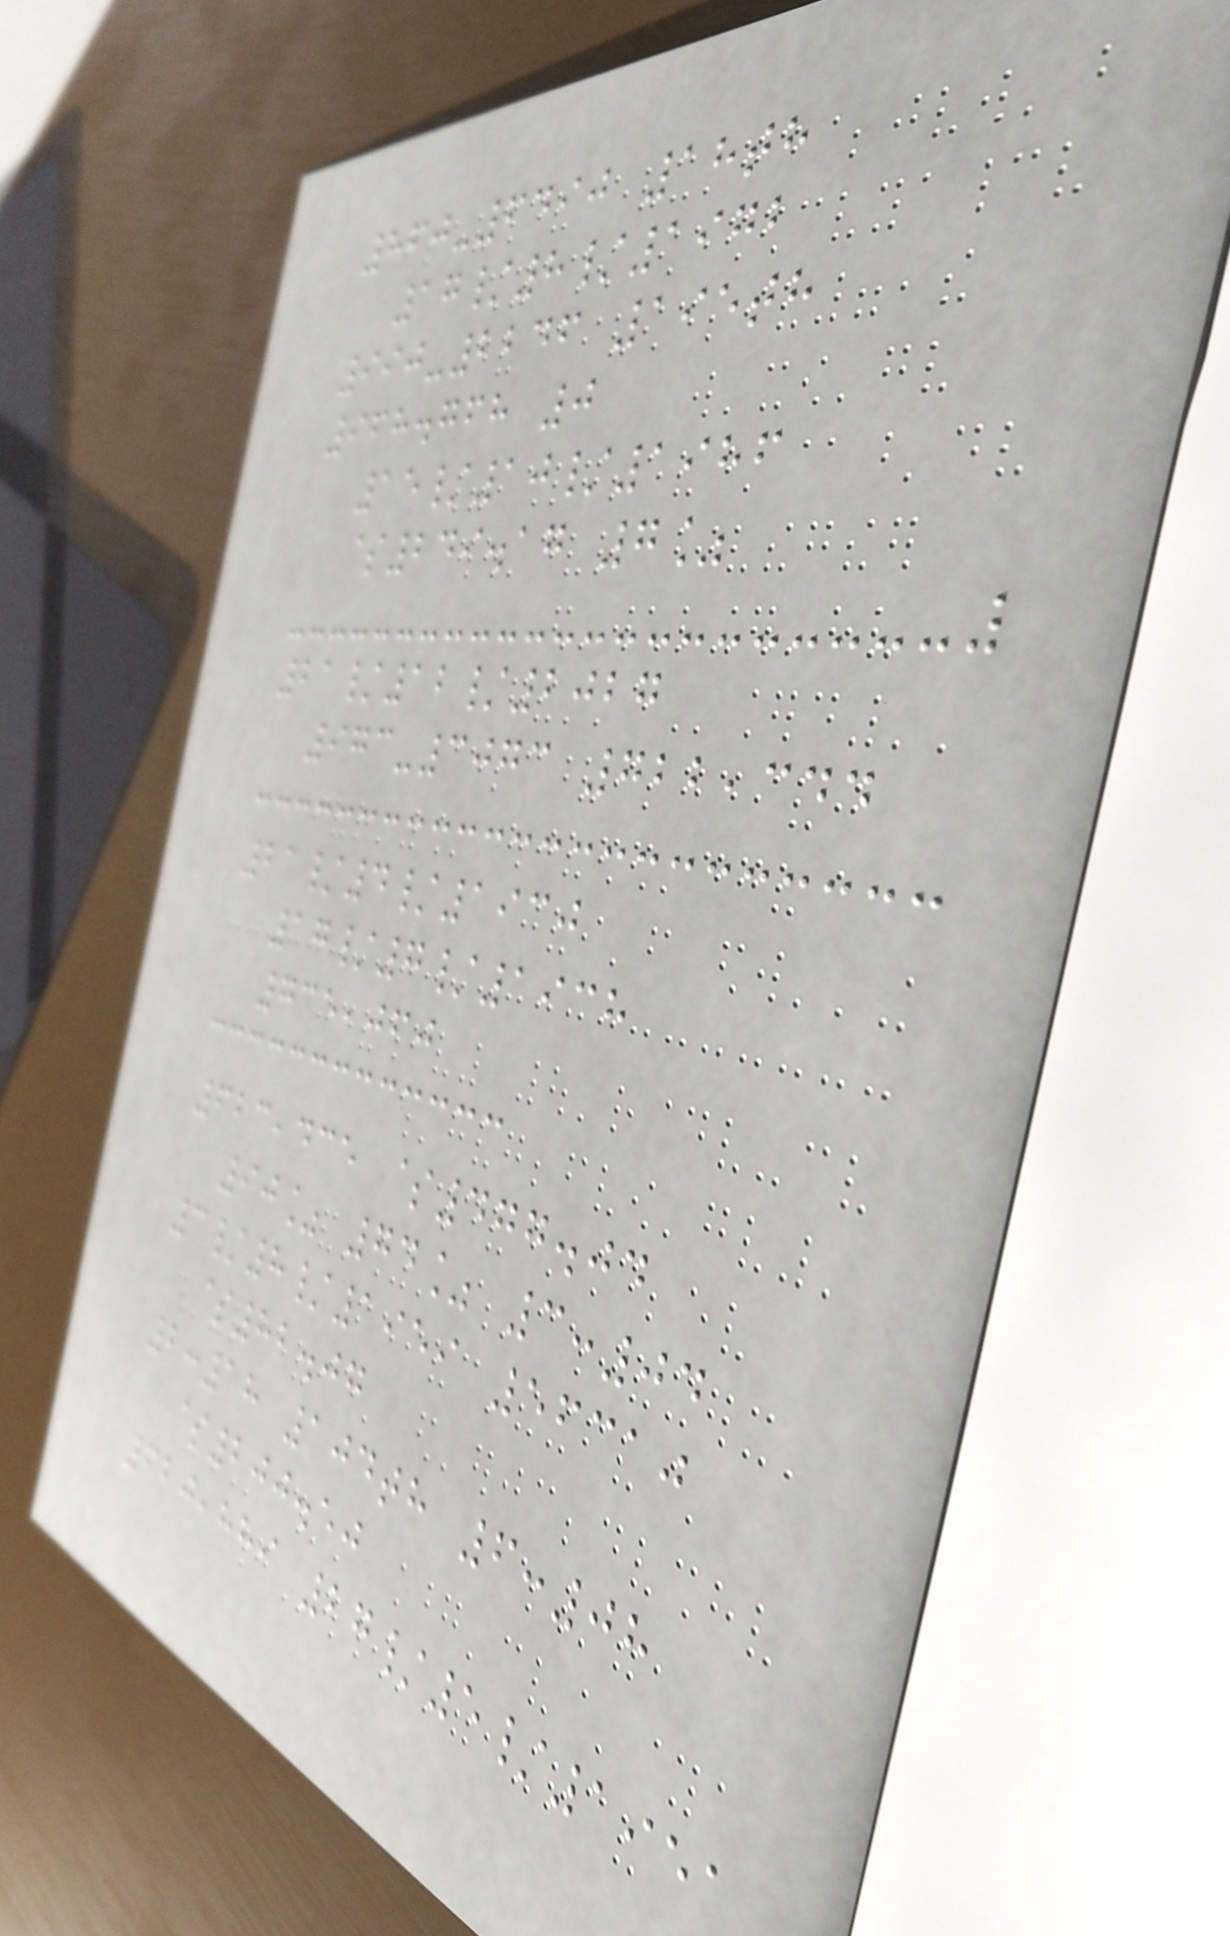860-6490 18th
17/8/1972
990-2246 195th
968.768 0
15/10/1986
$249.17 7%
21/12/2027
973-3073 722,344
21/4/1930
17/7/1938
735,060
623,435 $477.04
90% 74% 3:04
3/8/1959 56310
$82.07
2:18 104th 6:08
$200.50
620,889 27/5/1951
